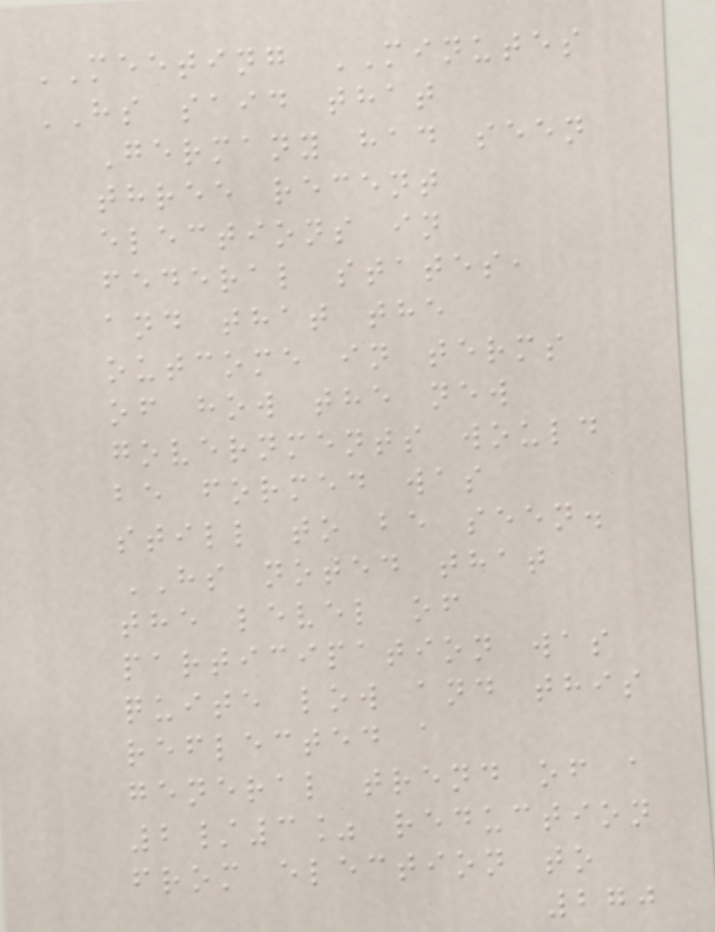MEETING MINUTES
HS said that
Germany had seen
three recent
elections in
federal states,
and that the
outcome in terms
of how the new
governments would
be formed was
still to be seen.
HS noted that
the level of
participation was
quite low and this
reflected a
general trend of a
2/3% reduction
from election to
270
